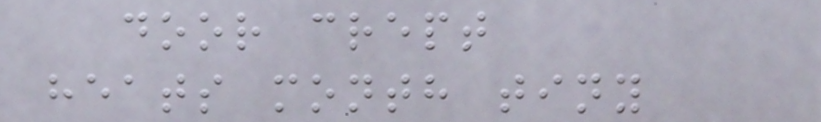door crept
heats month tiny
